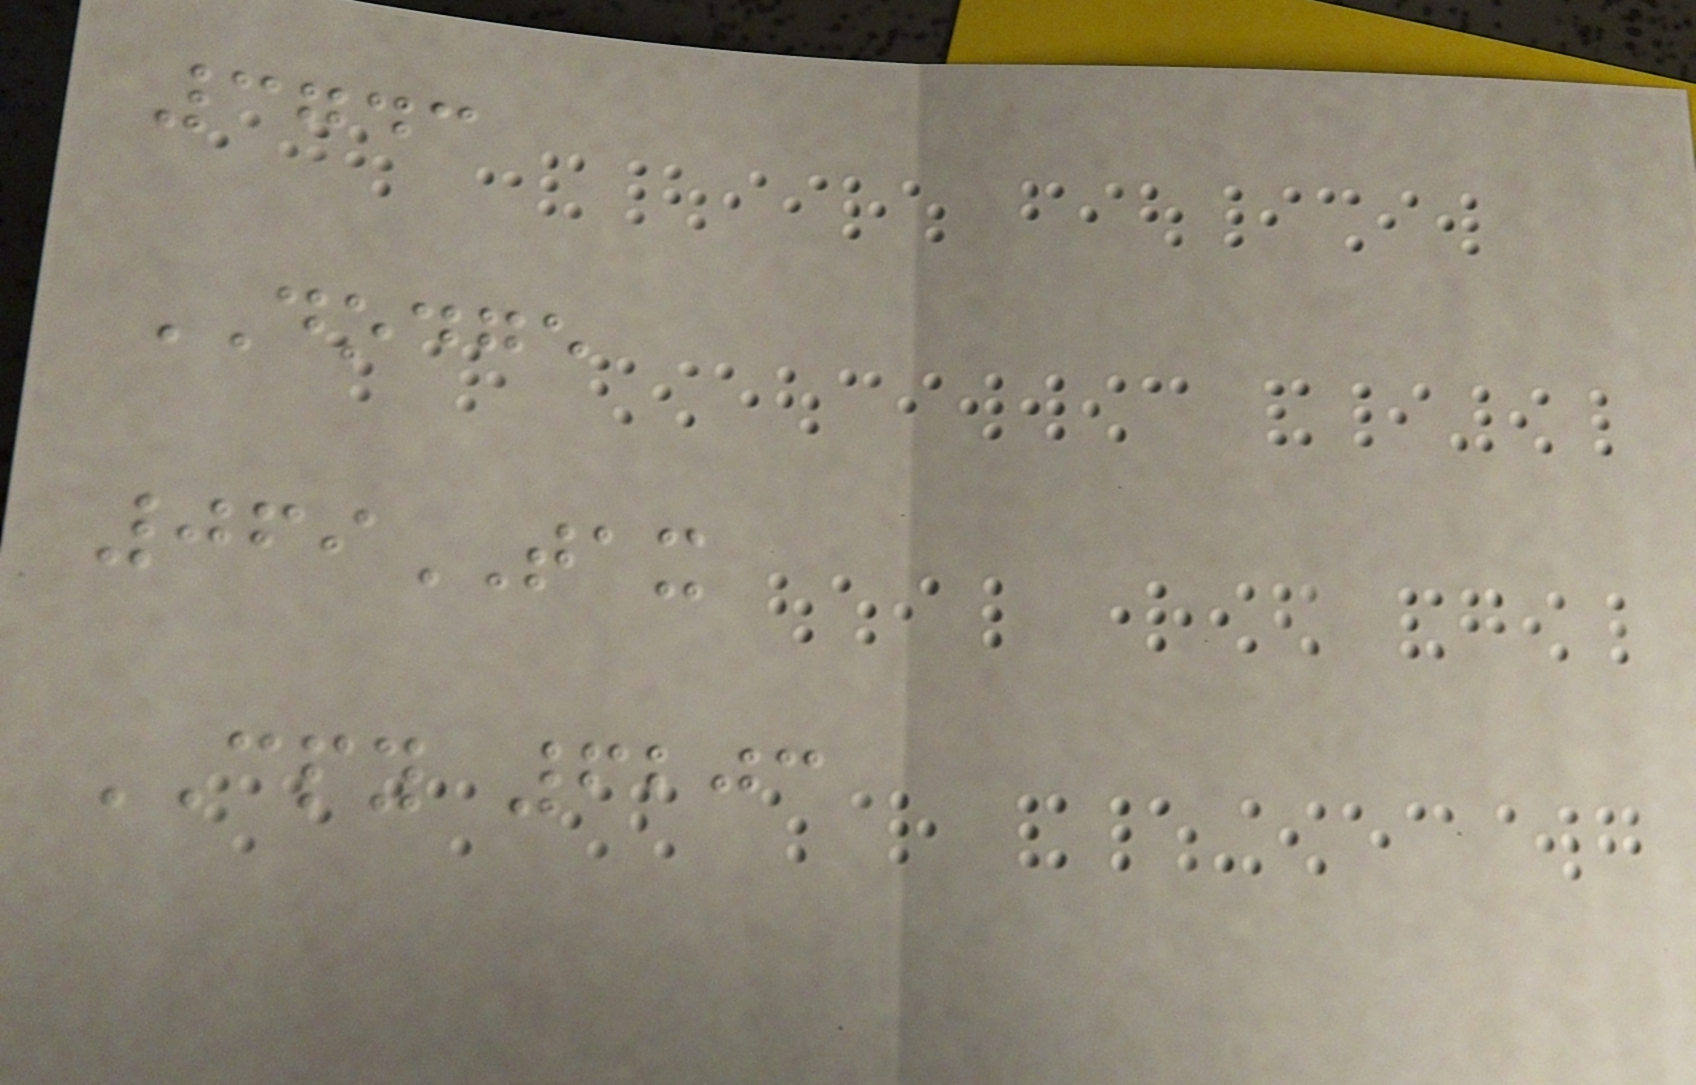3743
DODGE
069TAX
CPY 6203
